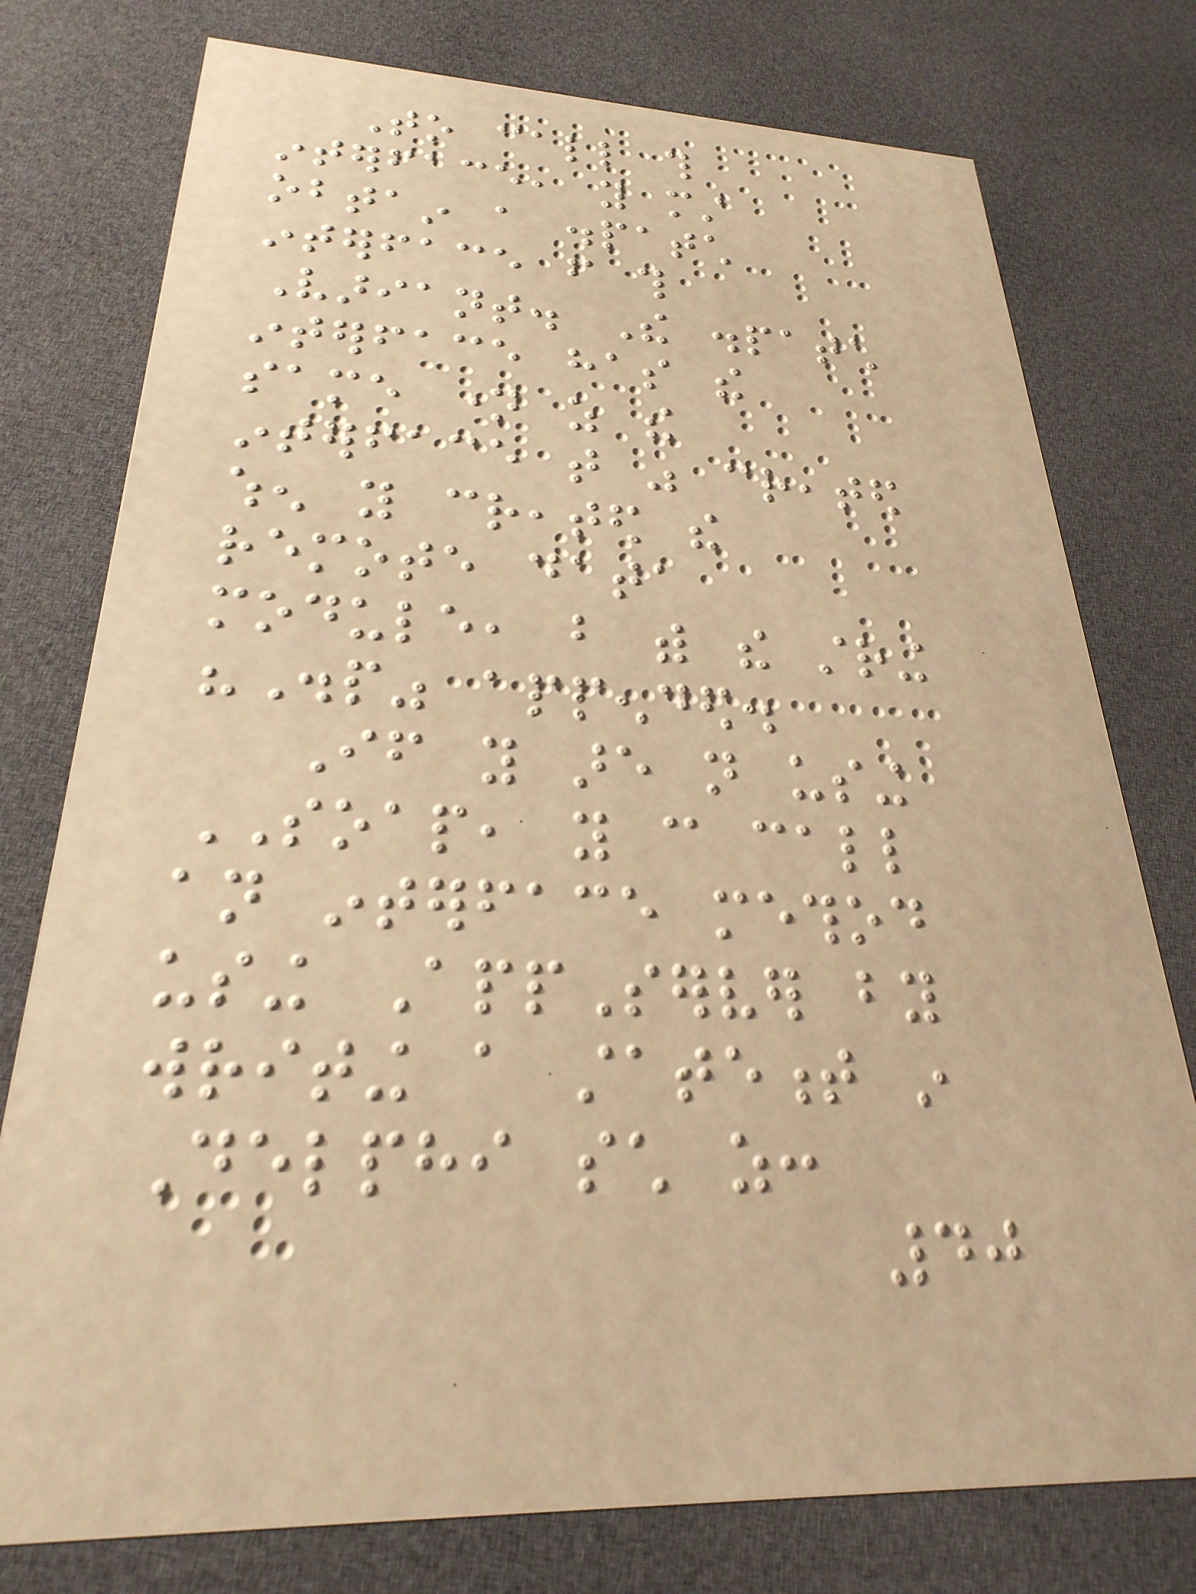To call this
interface, you must
obtain a dispatch
interface from this
Variant. The dispatch
interface has the
same name as the
interface that was created
when you created the
remote data
module, but with the string
"Disp" appended.
If you are not using
SOAP, you can call
an interface method
using AppServer by
writing a statement in
Delphi such as:
40
